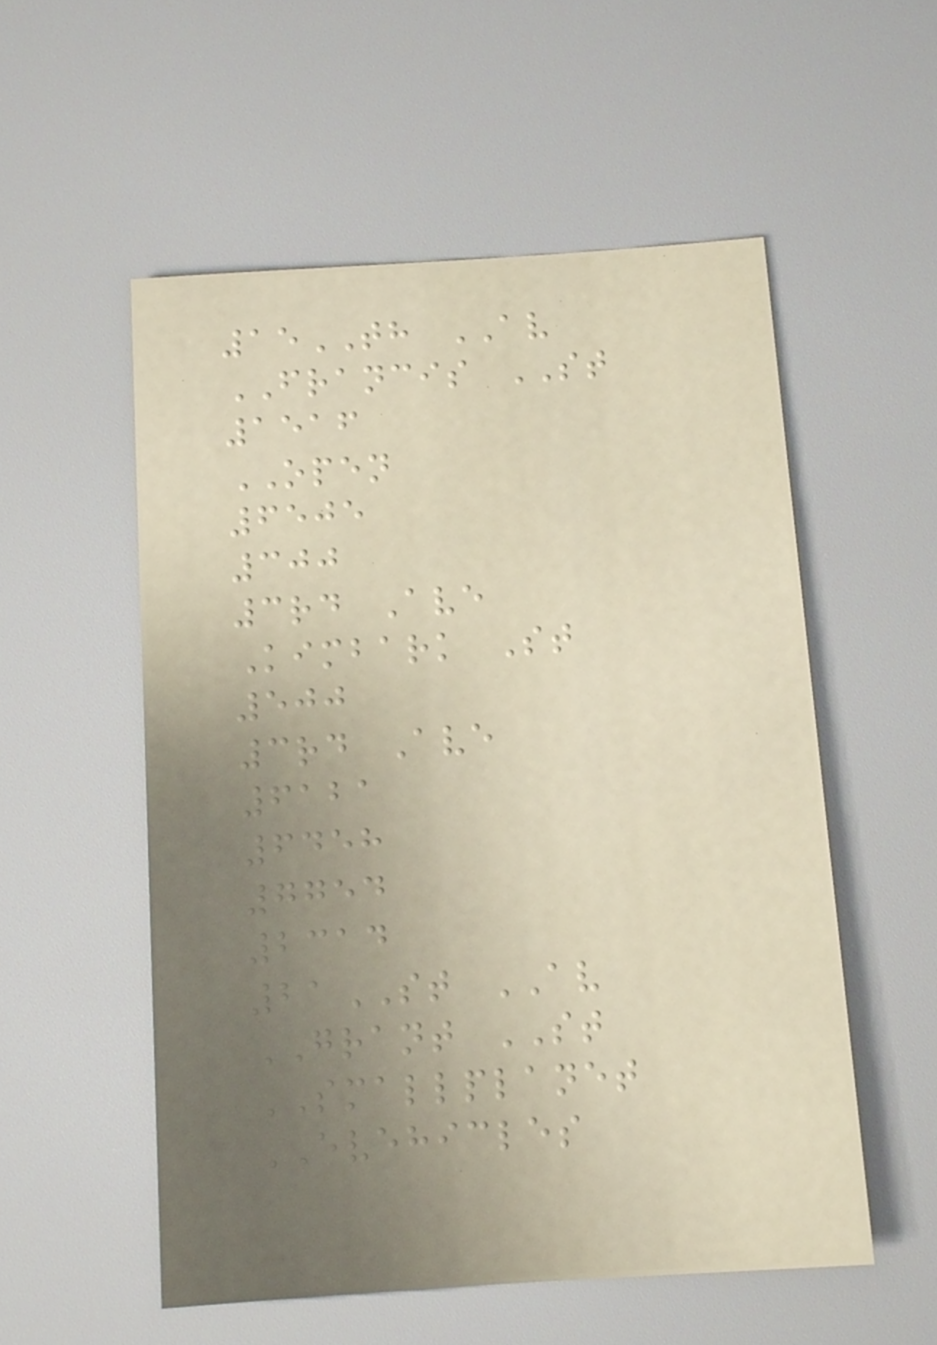15TH AV
FRANCIS ST
1516
OPEN
6505
300
3rd Ave
Kimbark St
500
3rd Ave
6121
6458
7754
2314
21ST AV
GRANT ST
SMALLPLANET
EVEHICLES
